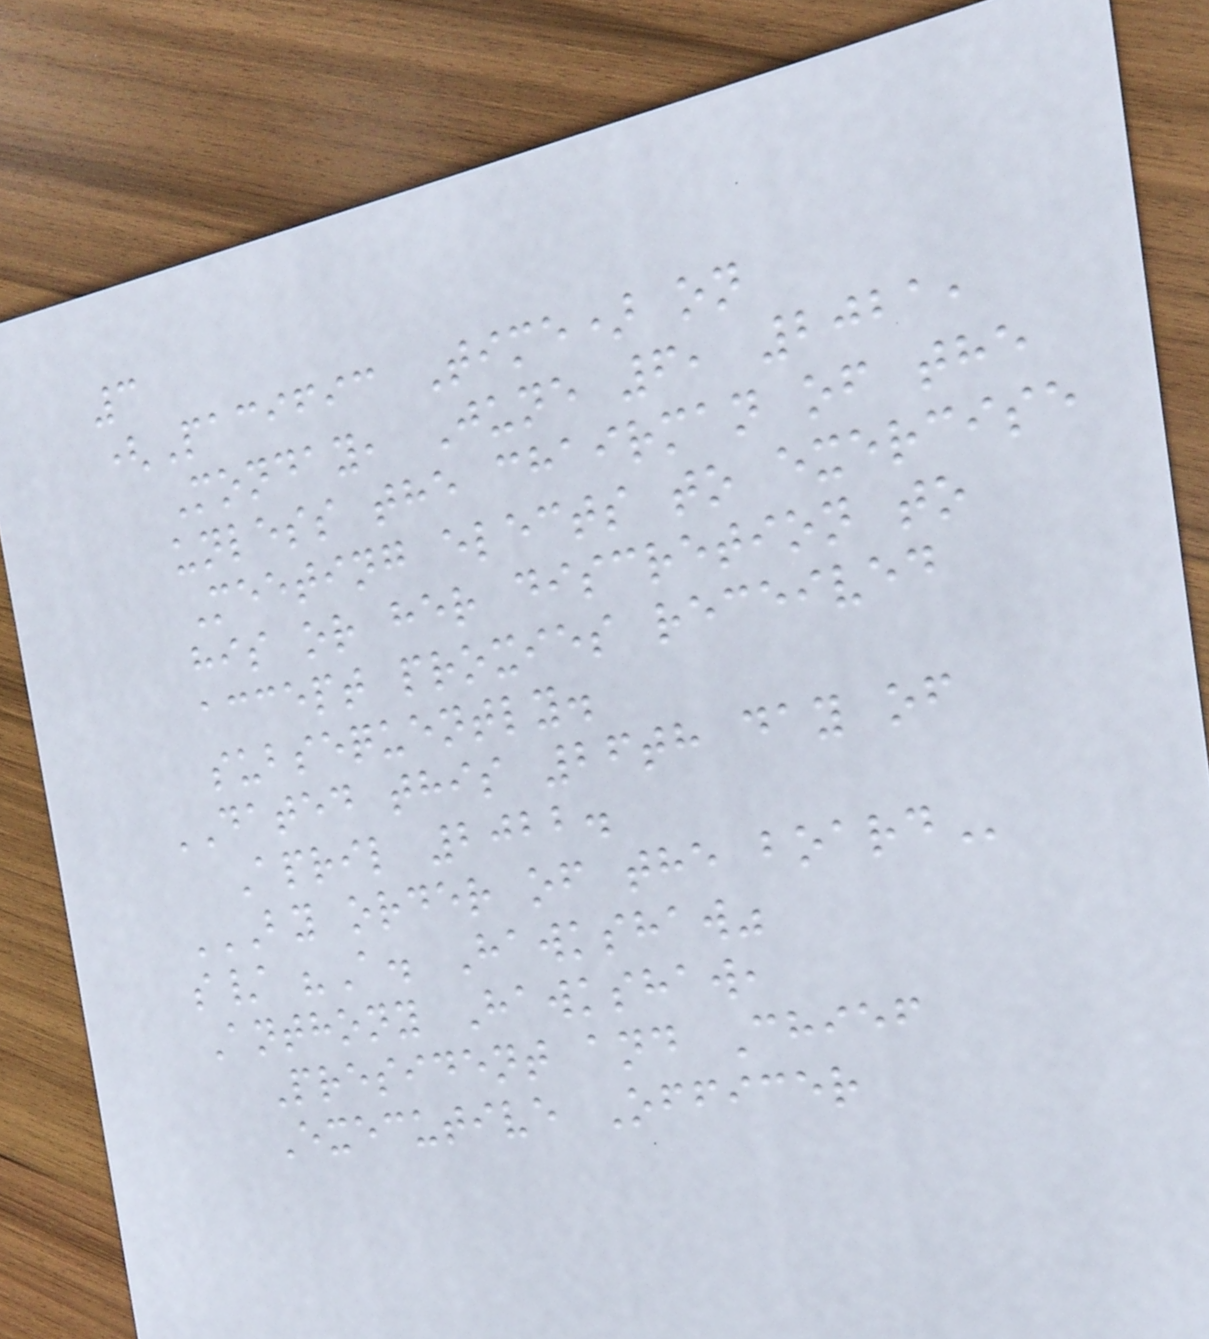3
(Pacific Time) on
Monday, June 6, 2021,
unless the chairman of the
Meeting elects to exercise
his or her discretion to
accept proxies received
subsequently.
DATED this 26th day of
April 2022.
BY ORDER OF THE BOARD
s/ "A. Hawkshaw"
Anthony Hawkshaw,
President and Chief
Executive Officer
